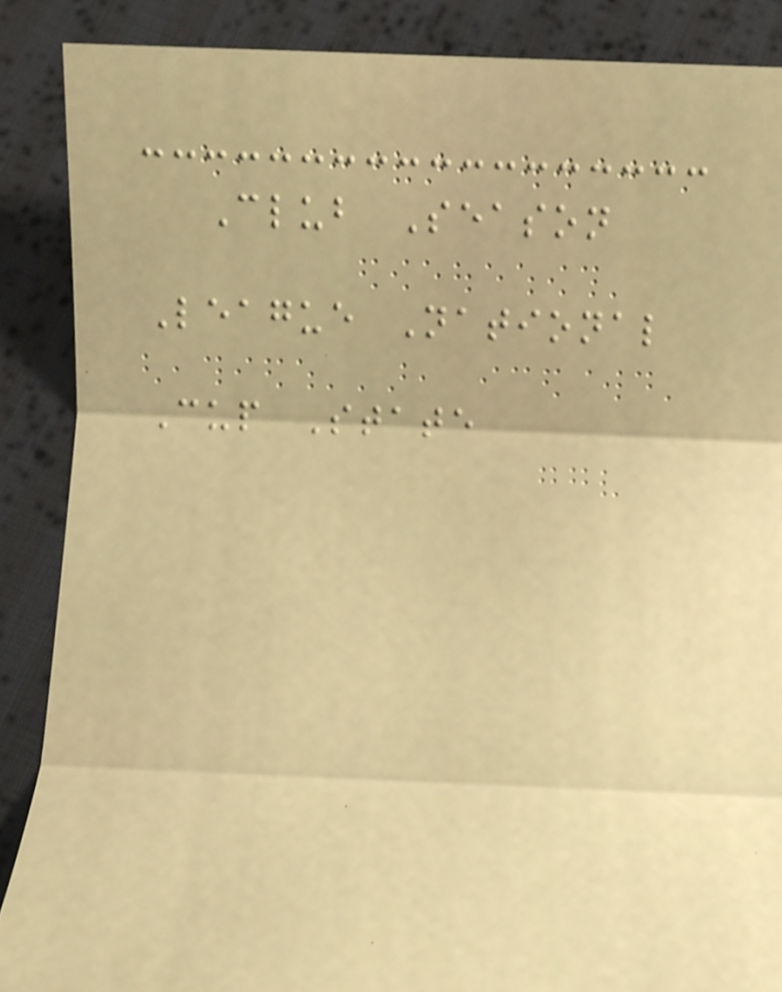Club Season
League National
Cup State
